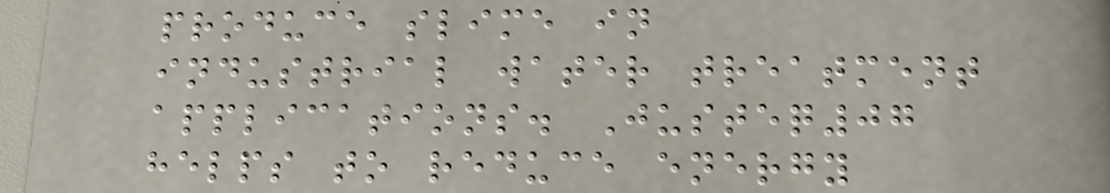produce slime in
industrial water treatment
applications. Justeq07
helps to reduce energy
